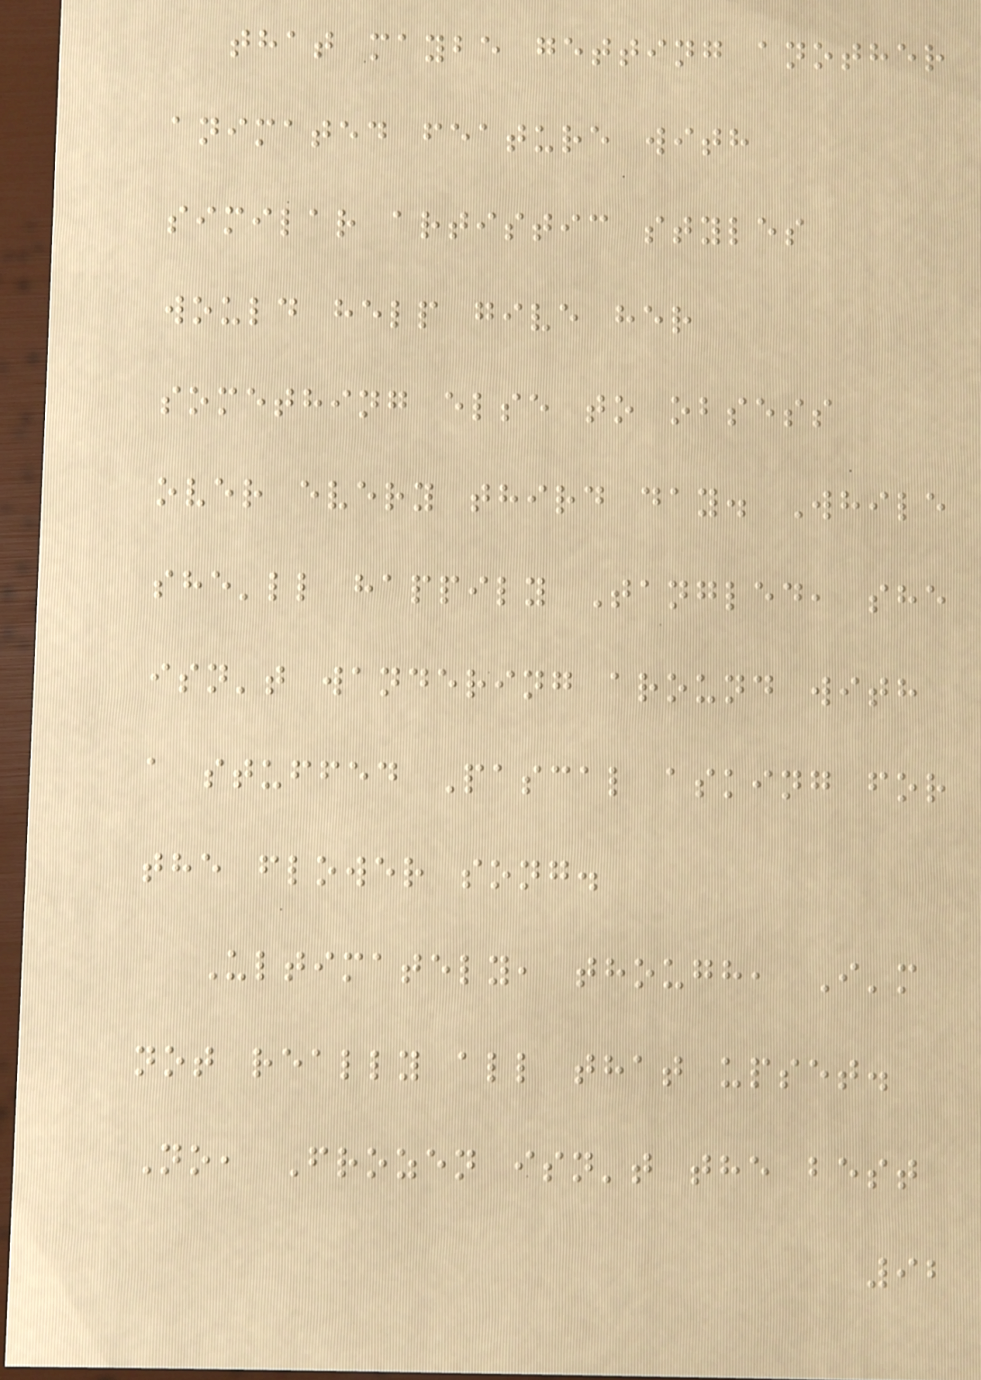that maybe getting another
animated feature with
similar artistic styles
would help give her
something else to obsess
over every third day. While
she'll happily Tangled, she
isn't wandering around with
a stuffed Pascal asking for
the flower song.
Ultimately, though, I'm
not really all that upset.
No, Frozen isn't the best
92
